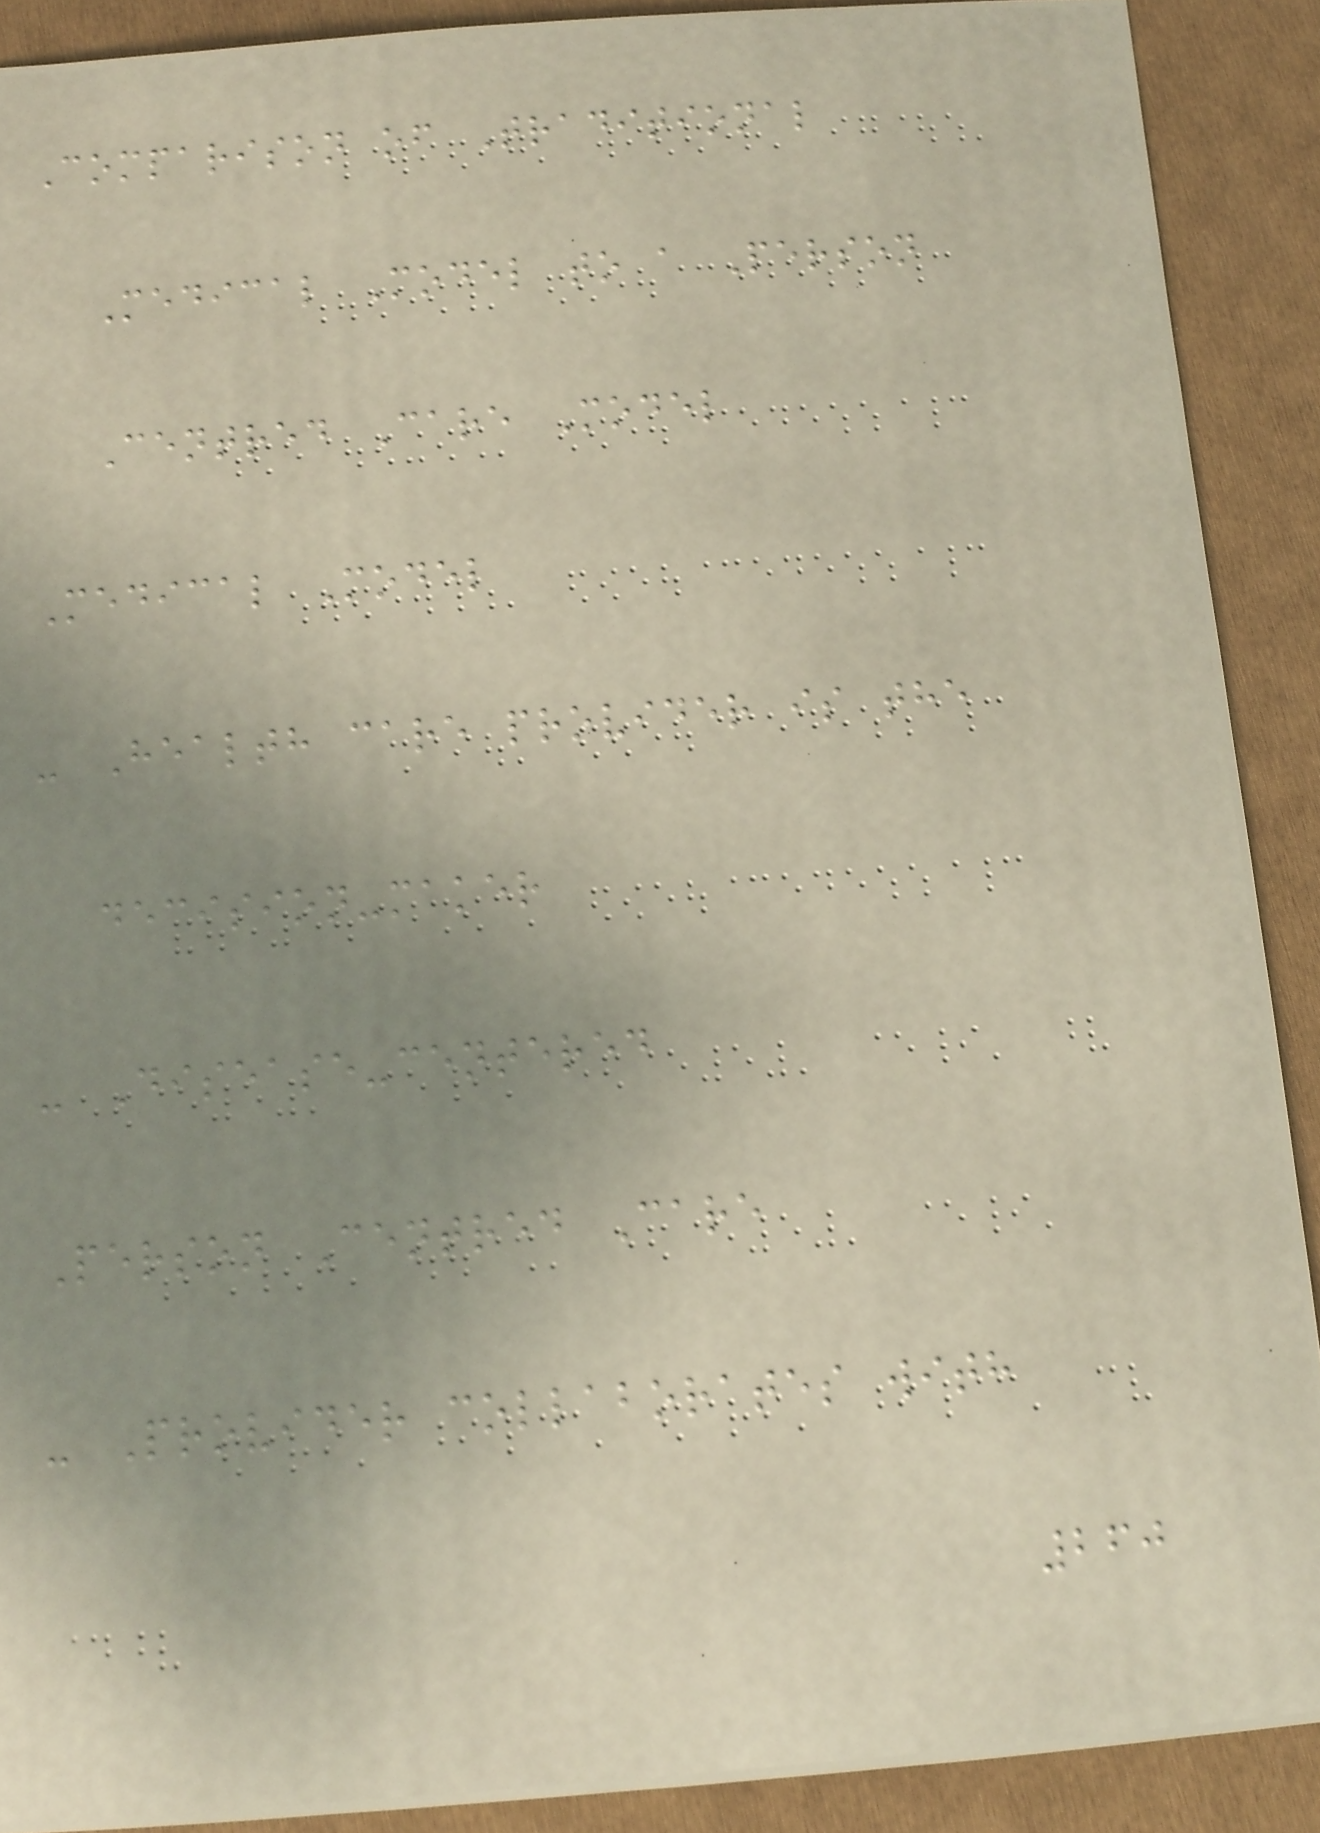Comparison of Traditional
Medical Model to a Person
Centred Care Model
Medical Model
- Health care provider is the
decision-maker
- Disease-centered
Person Centred Care
- Provider collaborates with
260
